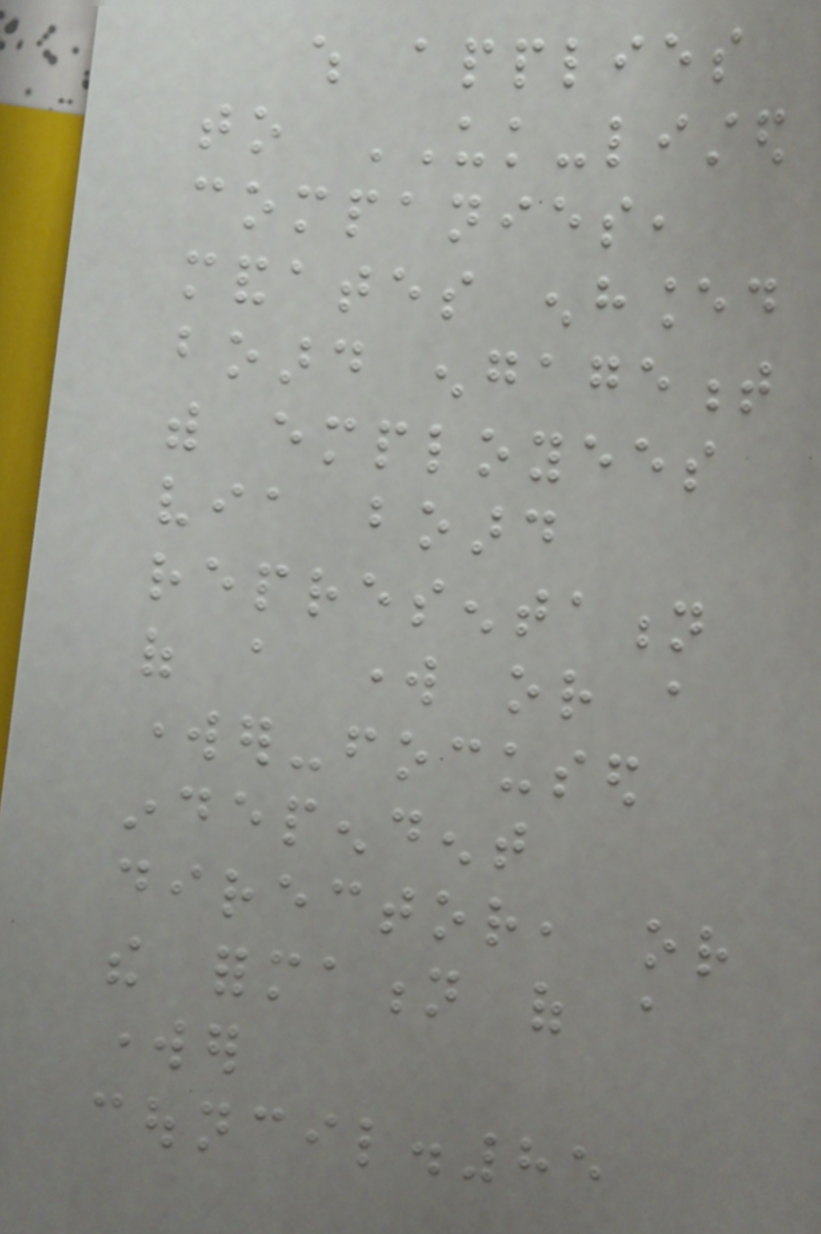which applies
to UK-listed
companies,
mandates enhanced
board engagement
with employees
via board
representation
of a work or a
worker-focused
independent
director, or
the formation of a
worker
council.85
